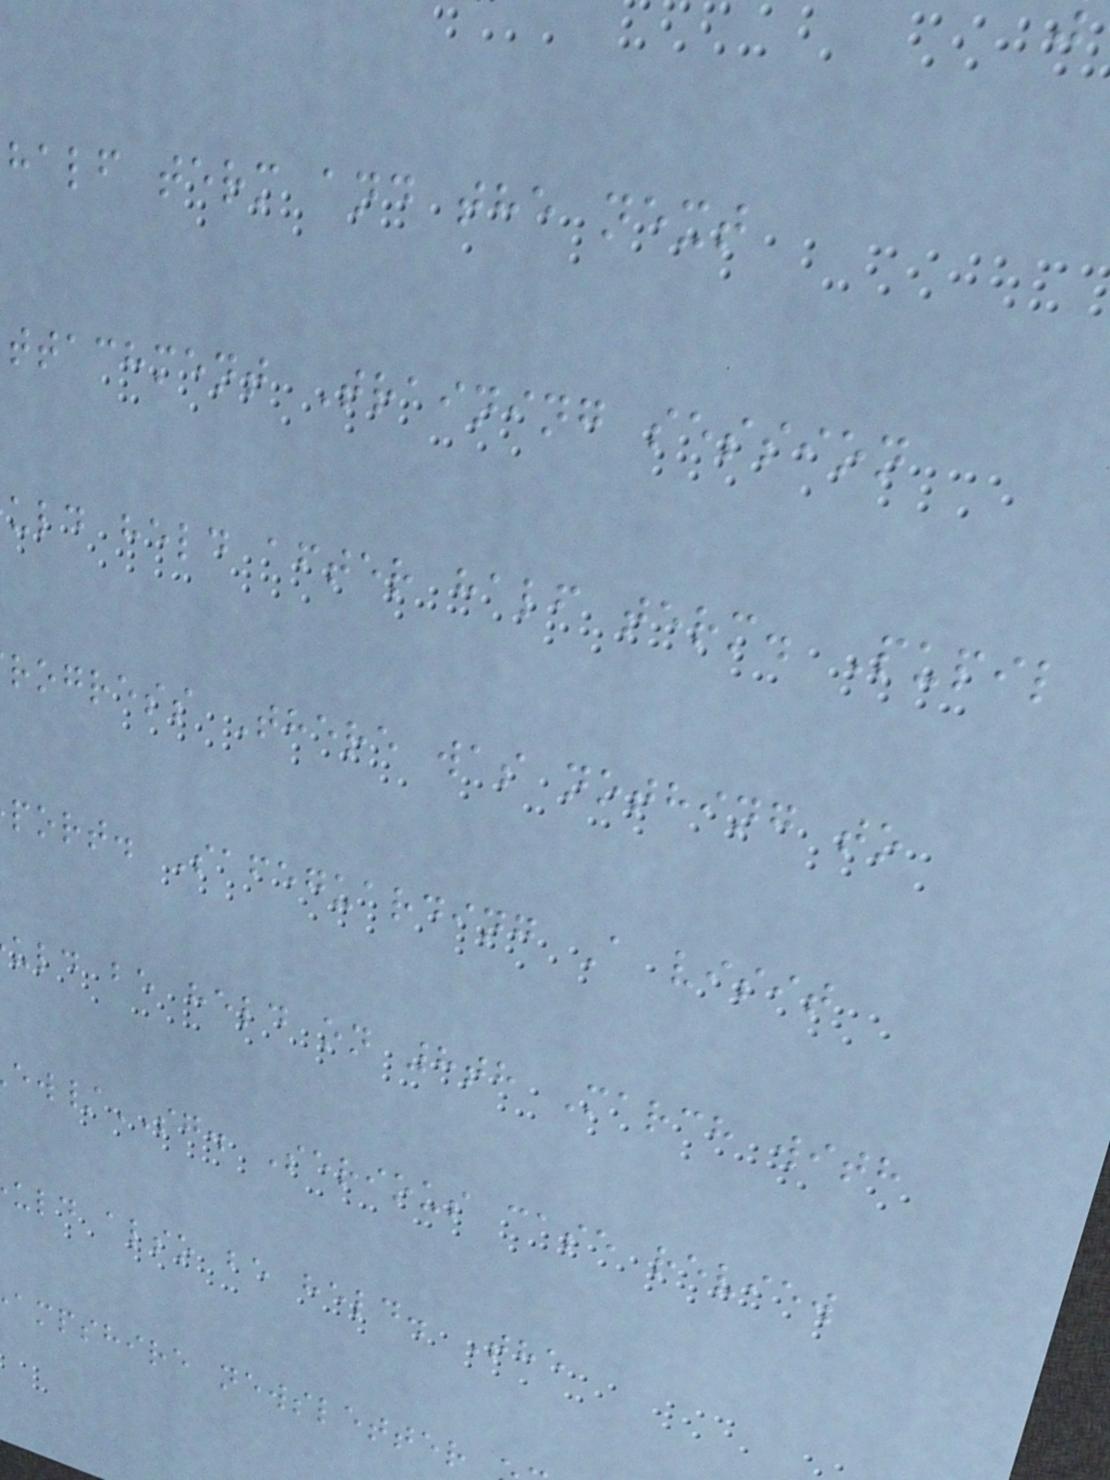half term and the next
ttachment Training session
uld held after half term. Pupil
rogress There was nothing to
port. Safeguarding A visit
uld be held on 8th March with
/SG. Serious case review
uld also be held. The
ampshire newsletter
